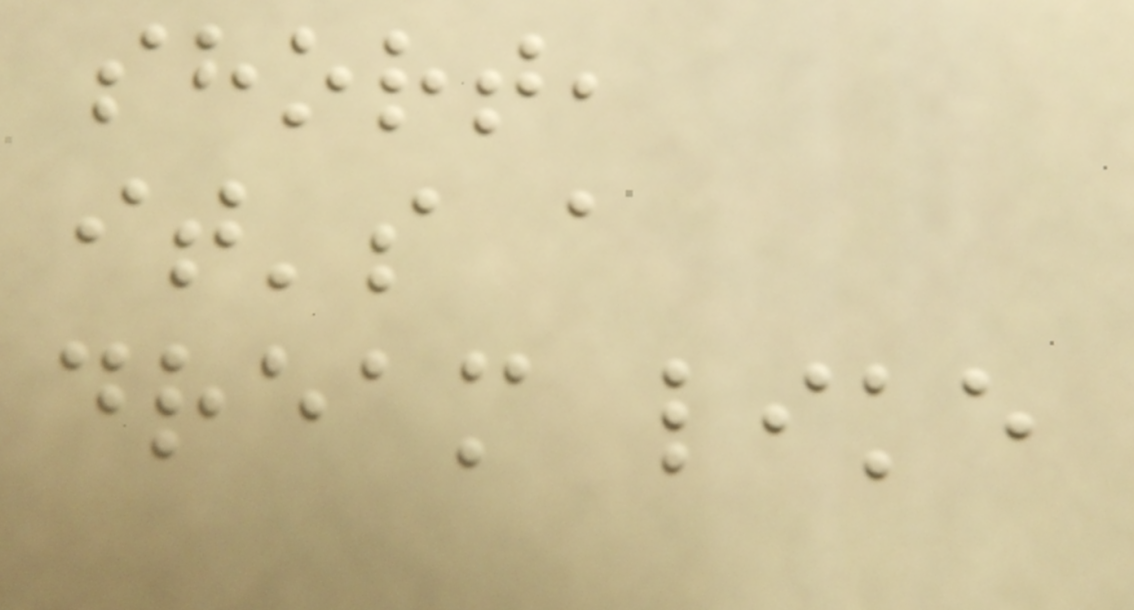short,
it's a
dream like
